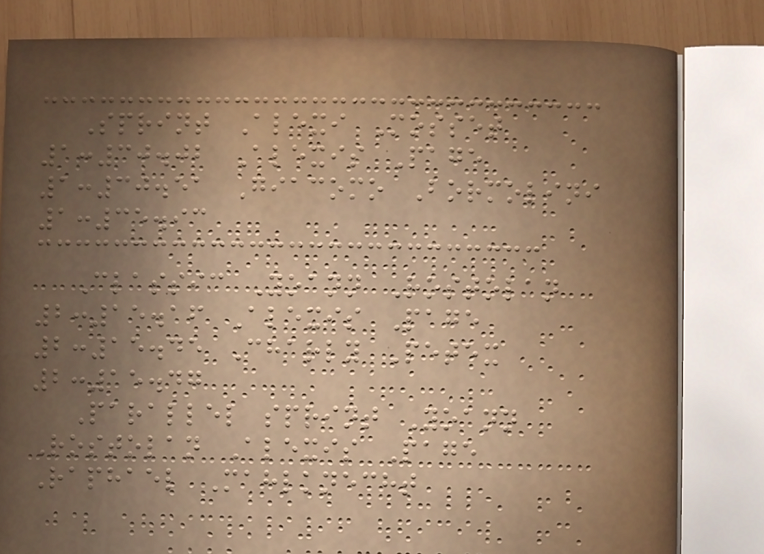Sprint Alexi Mosset
1:30.02 Alexis Page
1:30.51 Giacomo Bormolini
1:35.93
Classic Yoann Rostolan
2:15.16 Alexis Page
2:15.45 Charly Petex
2:15.47
Parallel sprint Yoann
Rostolan Alexis Page
Raphael Mahlknecht
